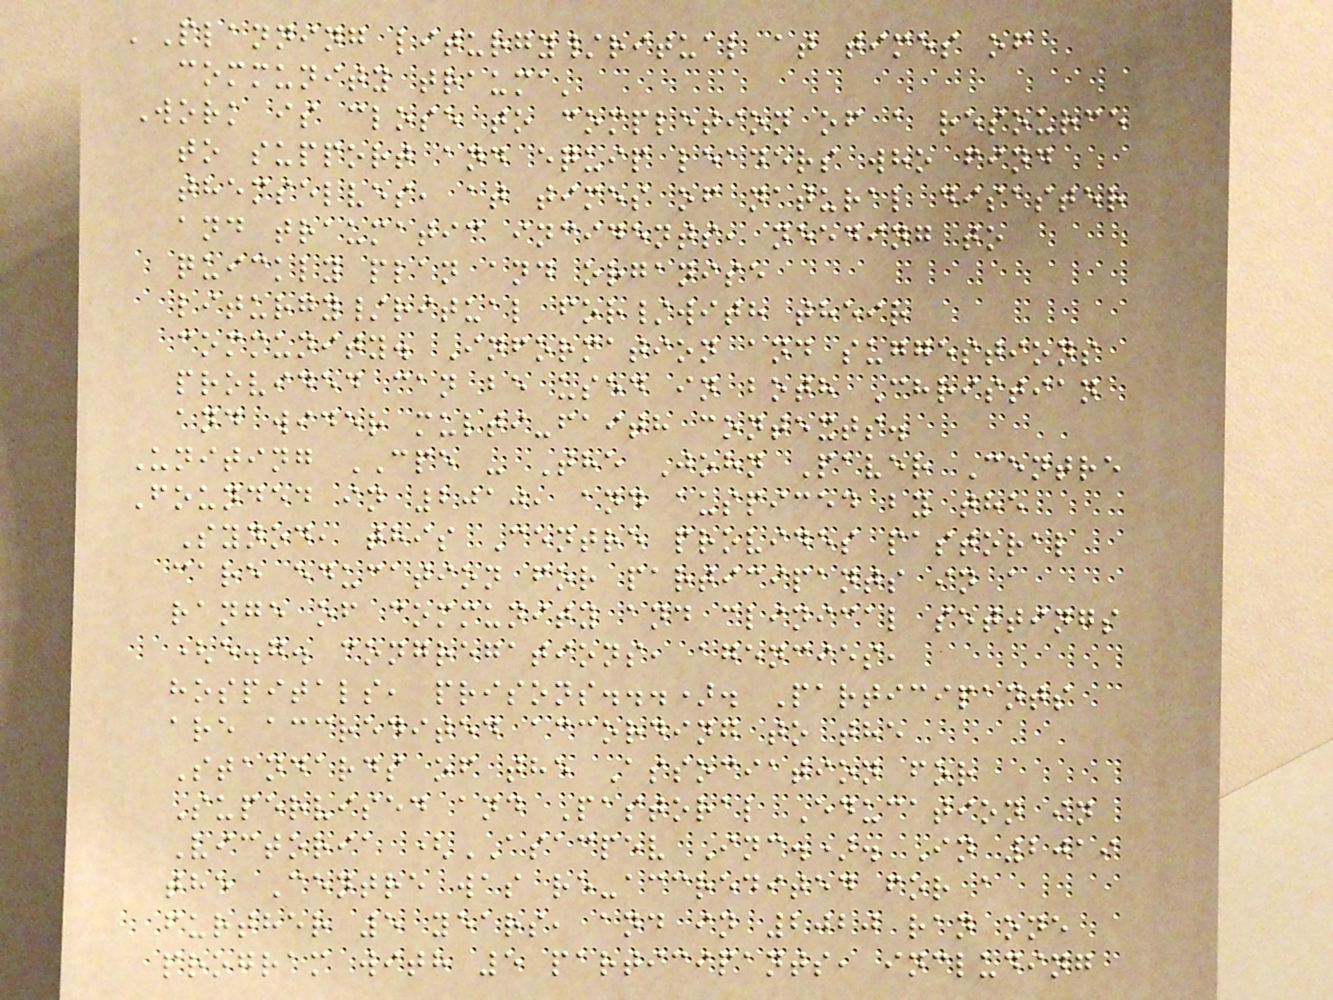'Planning liturgy/ritual at times of
community trauma'
Work is close to completion of a resource
to support and equip leaders who find
themselves, at times of natural disaster
and traumatic incidents, needing to
quickly plan and organise
liturgy/ritual for/with their
community. Information and suggestions
provided can be used in both Christian
and wider multi-faith contexts.
Uniting CPE - The John Paver Centre
Founded in 2010, and auspiced by the
Synod, this Centre provides pastoral
care education for participants in a
range of community and clinical settings
(e.g. congregations, agencies,
hospitals, prisons...). Participants
are accredited according to the
Standards of the Association for
Supervised and Pastoral Education in
Victoria (ASACPEV Inc.). In 2019
the Centre was re-accredited for a
further 5 years, and in 2020 ran one
program with 5 participants, including
